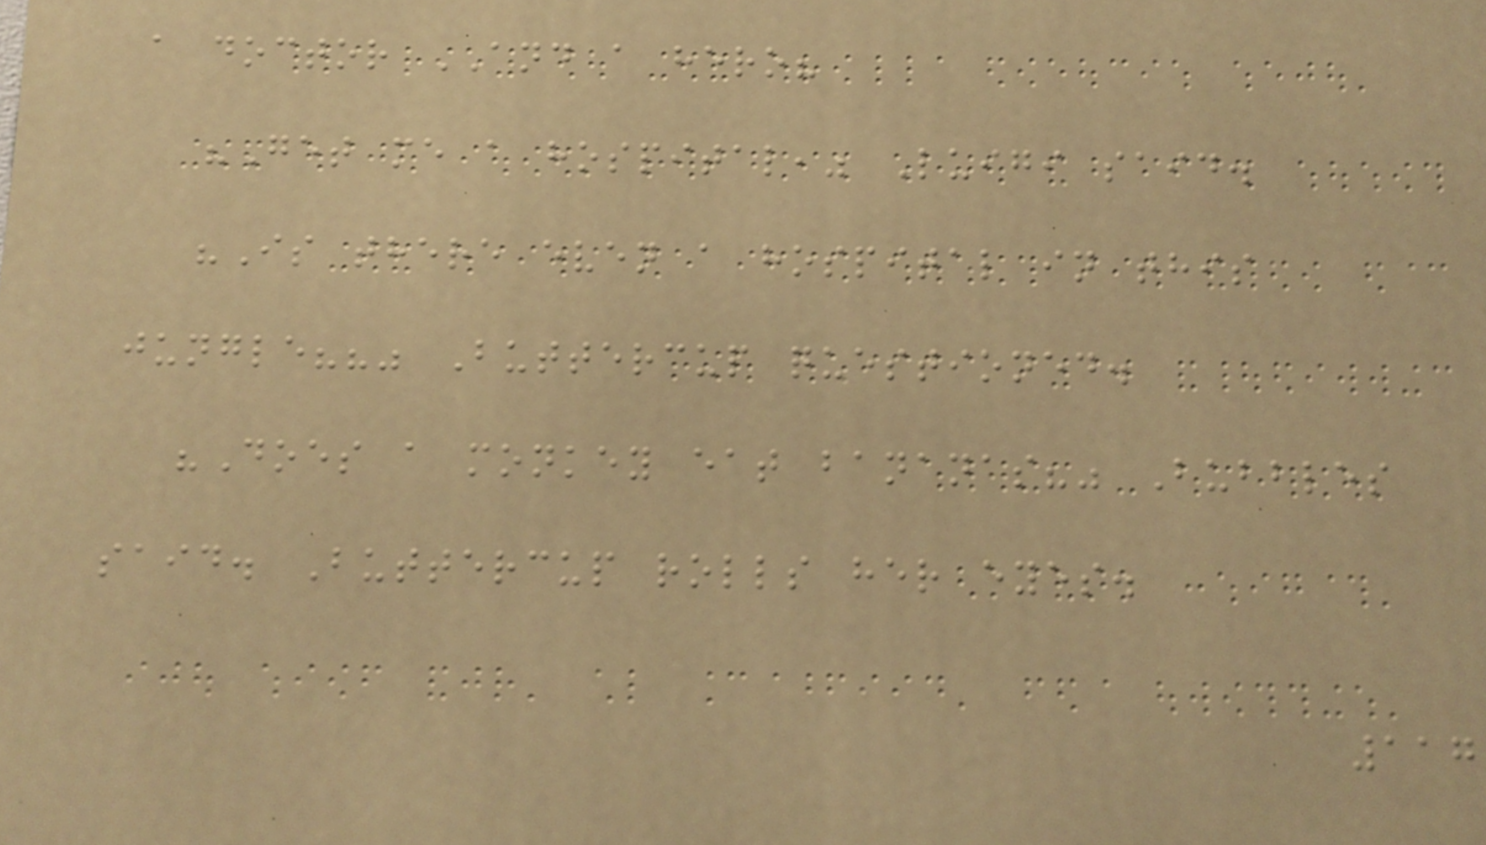a doctor AND a hero?
"Get me a hospital," Luigi said.
"Is there even a hospital in this
jungle??" Buttercup questioned.
"Does a monkey eat bananas?" Bubbles
said. Buttercup rolls her eyes.
117
